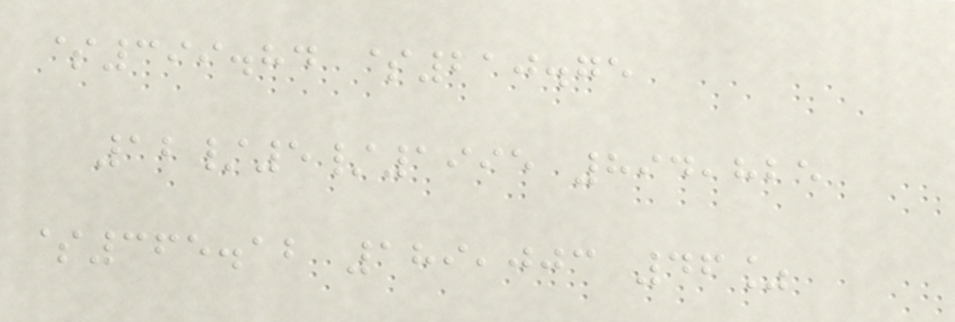$399.84 $210.75
12/5/1995 894,825
$365.12 189,003 46%
